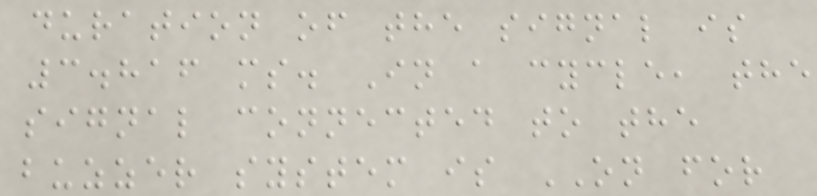duration of the signal is
3.816 ms. In a cycle, the
signal connected to the
buzzer system is ON for
